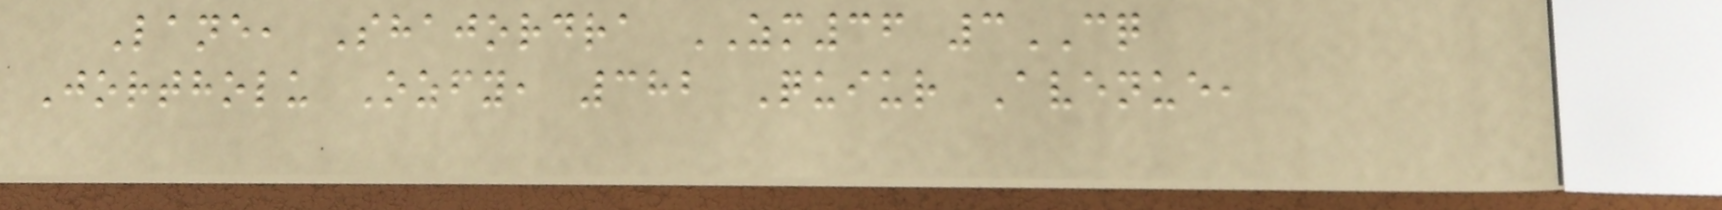Lane, Shajordra ZM36 3CQ
Jortholu Ozfy, 382 Quiur Avenue,
